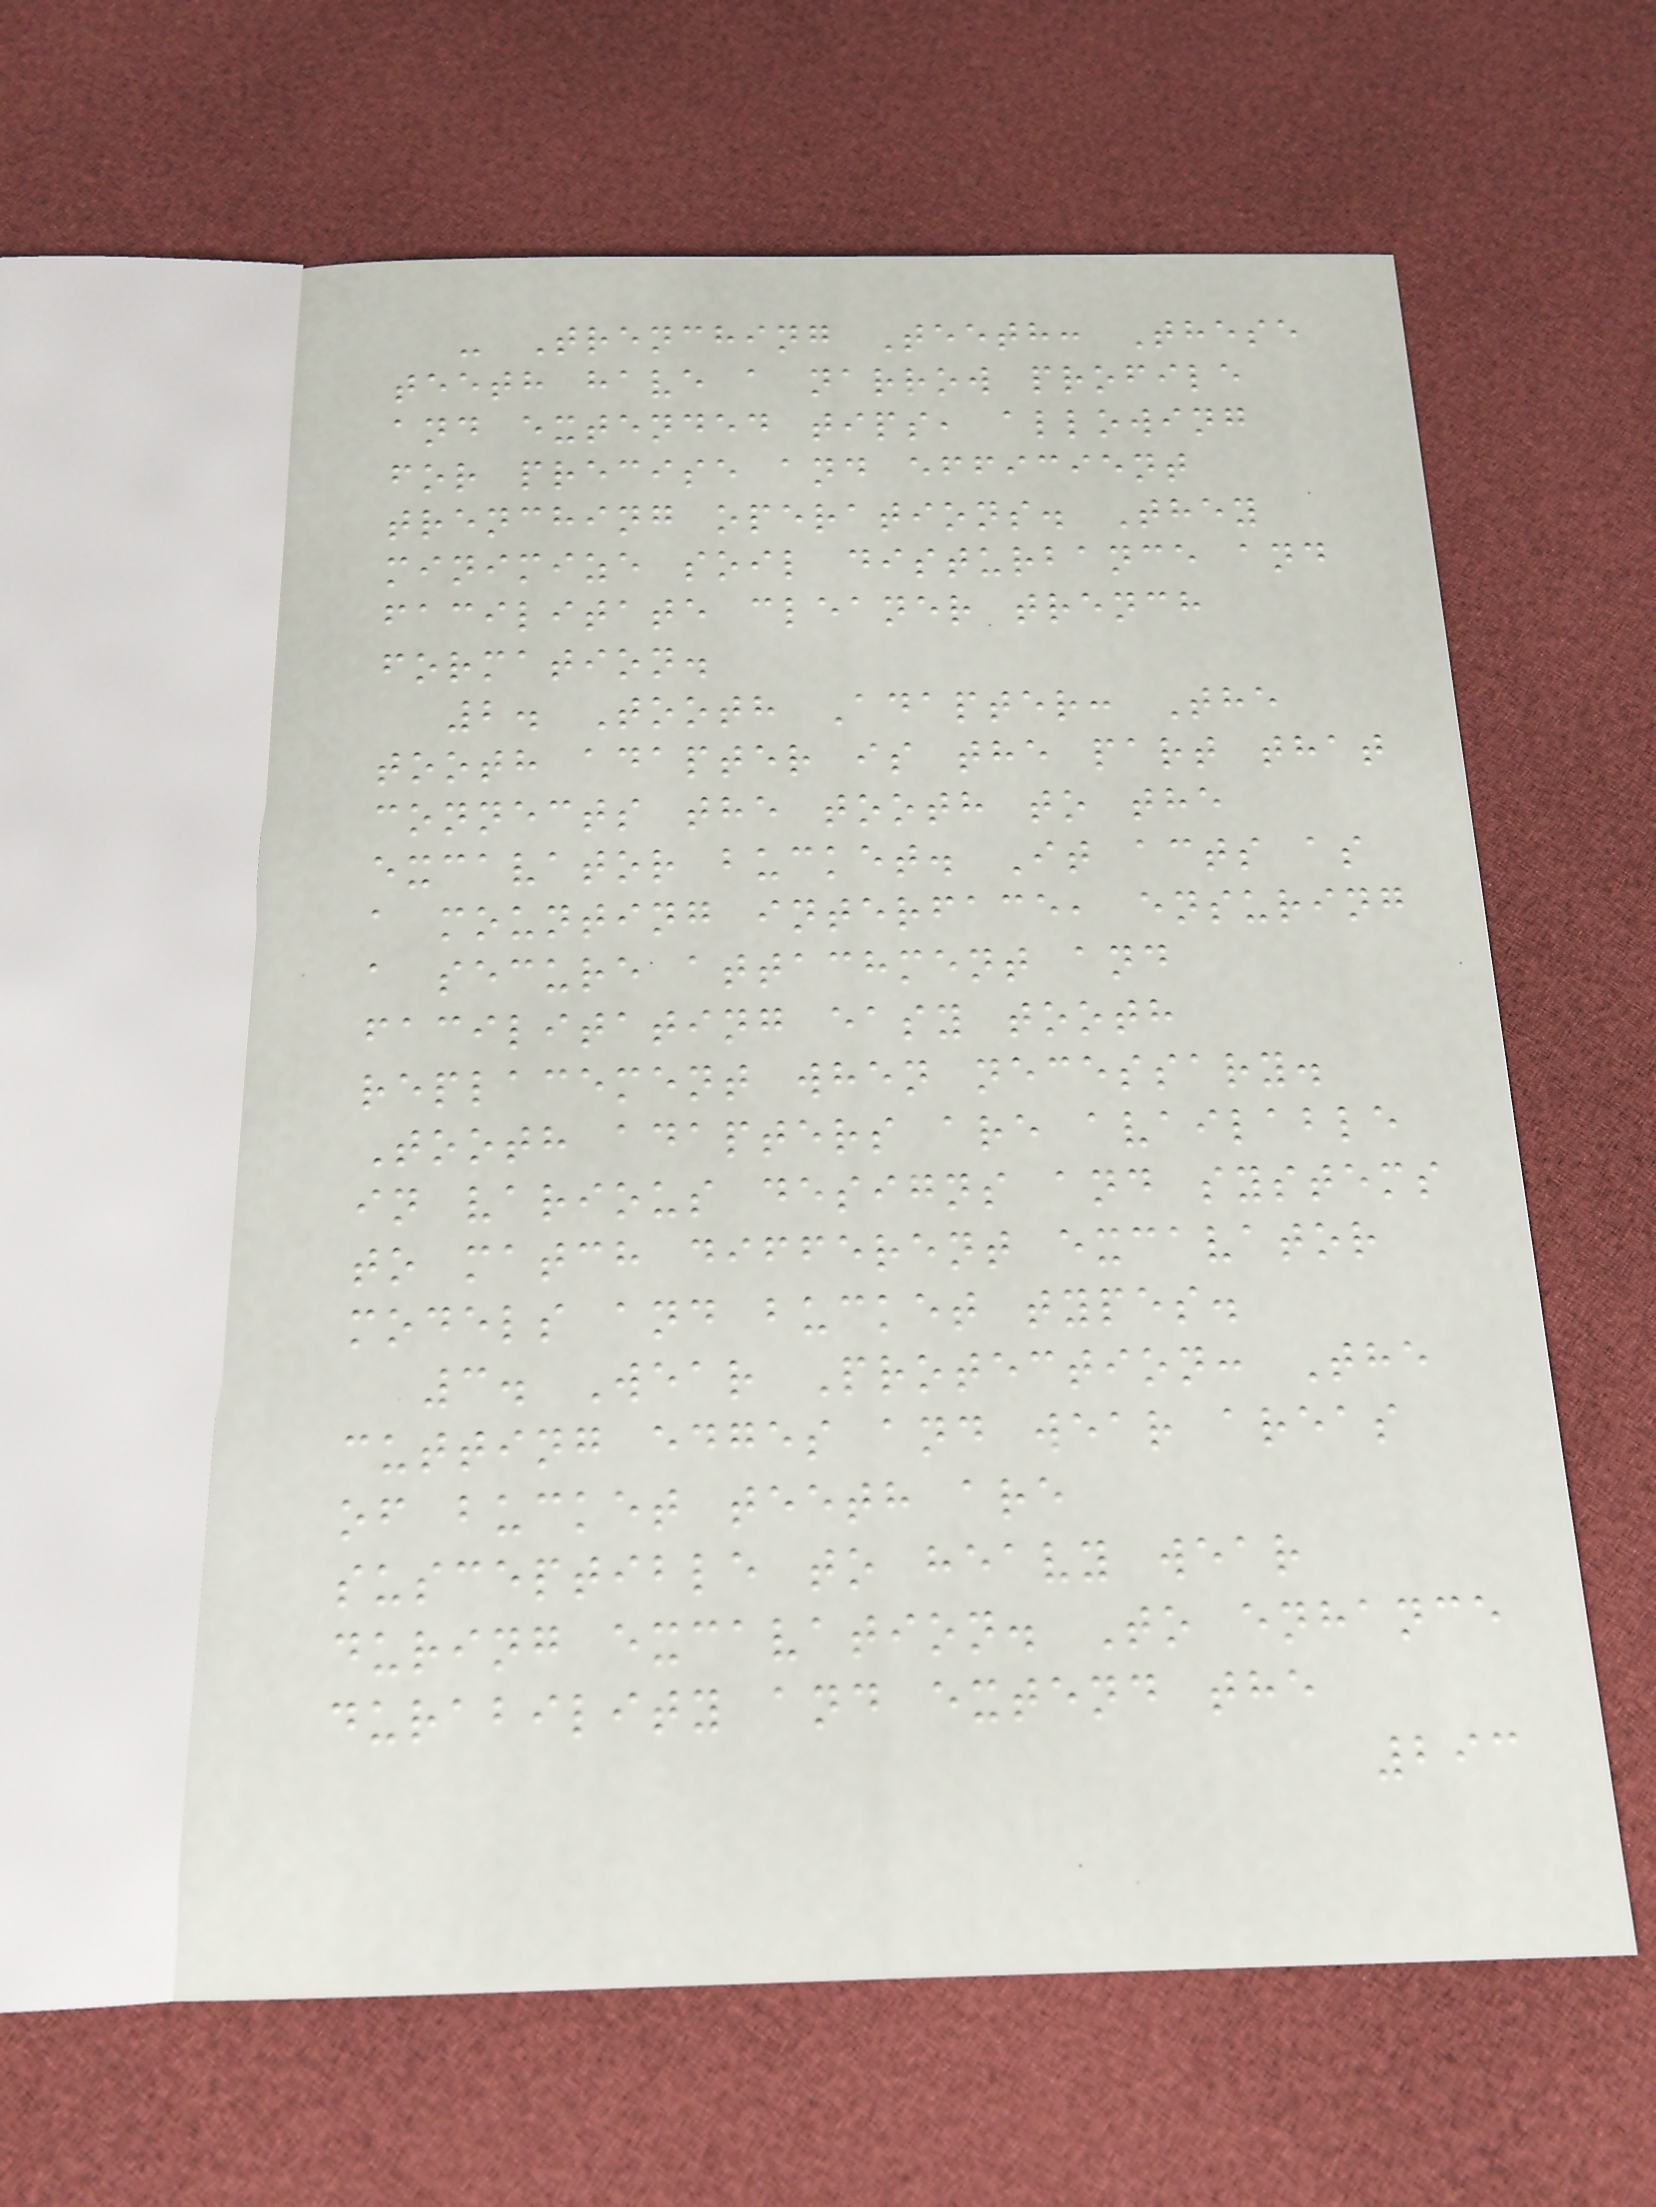- Trenching Teeth: These
teeth have a narrow profile
and extended tips, allowing
for precise and efficient
trenching operations. They
minimize soil disturbance and
facilitate cleaner trench
formation.
2. Tooth Adapter: The
tooth adapter is the part that
connects the tooth to the
excavator bucket. It acts as
a mounting interface, ensuring
a secure attachment and
facilitating easy tooth
replacement when necessary.
Tooth adapters are available
in various designs and systems
to match different excavator
models and bucket types.
3. Wear Protection: The
cutting edges and wear areas
of bucket teeth are
susceptible to heavy wear
during excavation. To enhance
durability and extend the
293
